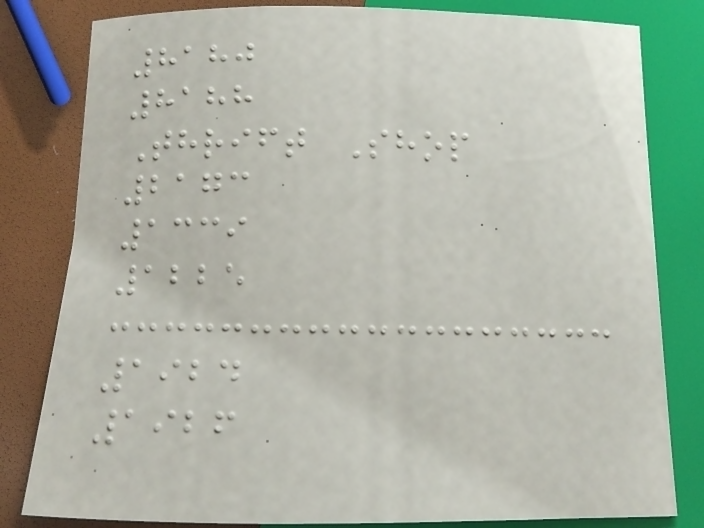8180
8188
Thrift Shop
2173
1339
1225
1924
1926
